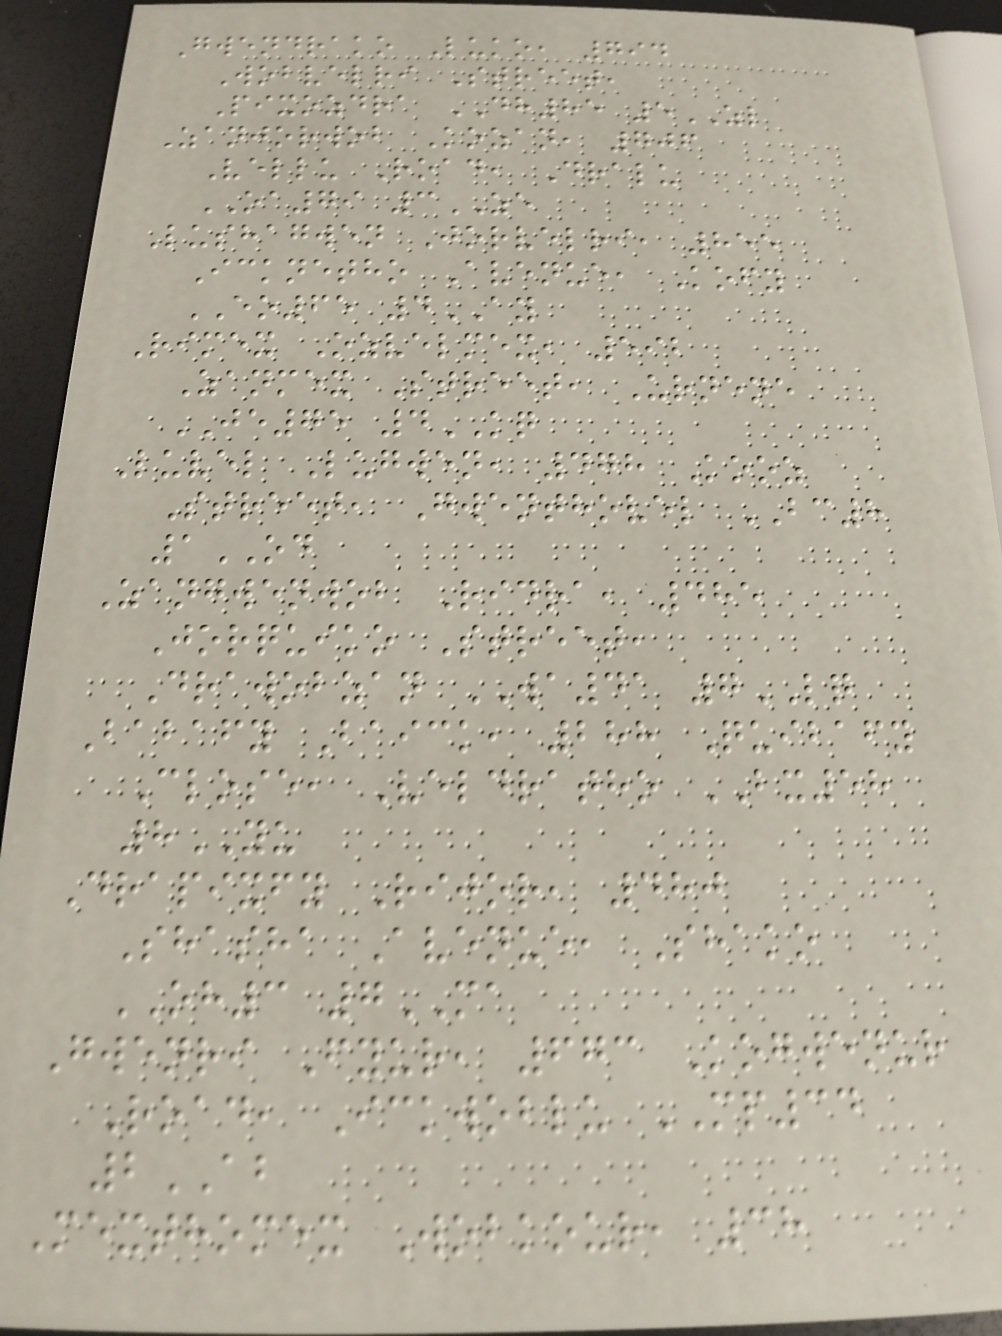Gwendrako Luko, 794
Wobvelri Street,
Pixozdra DH85 5ZL
Zanjorwob Kozan, 706
Vellu Road, Dralu
OA79 3ZE
Lushagwen Jorvelri, 855
Icknetho Avenue, Kofy
EO65 4AY
Rimex Ozvelmex, 592
Zanmex Street, Urnene
JE75 4KQ
Luvel Lugwen, 478 Kooz
Street, Gwenthovel BC8
1OD
Zangwenwob Ridra, 485
Jorquiko Street,
Drawobzan WA41 7LQ
Babafy Baick, 288 Quibafy
Close, Veldratho BX58
8YU
Drapixfy Rijor, 480
Shasha Avenue, Shako
OH3 7MA
Gwenri Fyur, 673 Kogwenur
Road, Ickwoblu MP34
2AB
Mexthomex Wobkour, 38
